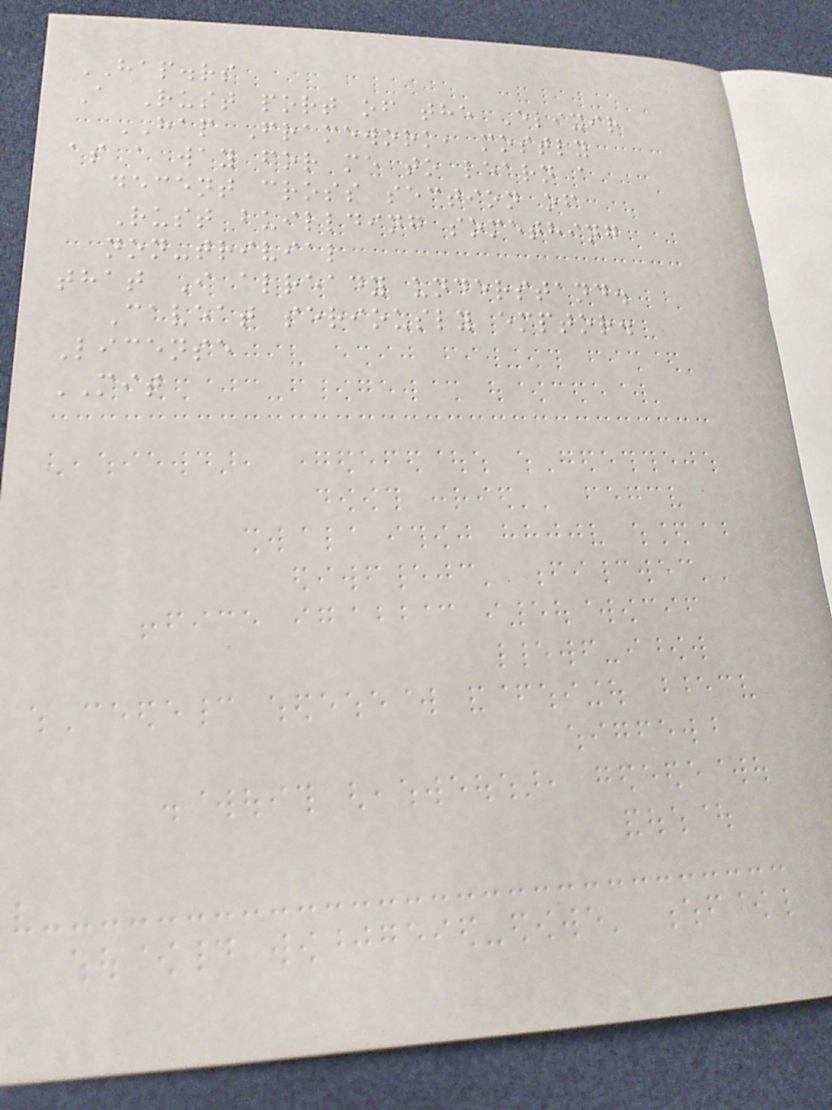HAP.rs
A Rust port of the Elixir
HAP Framework, mostly
as a way for me to learn a
decent cross section of
Rust buillding something
non-trivial
that I already understand.
Caveat seriously emptor.
License
MIT
